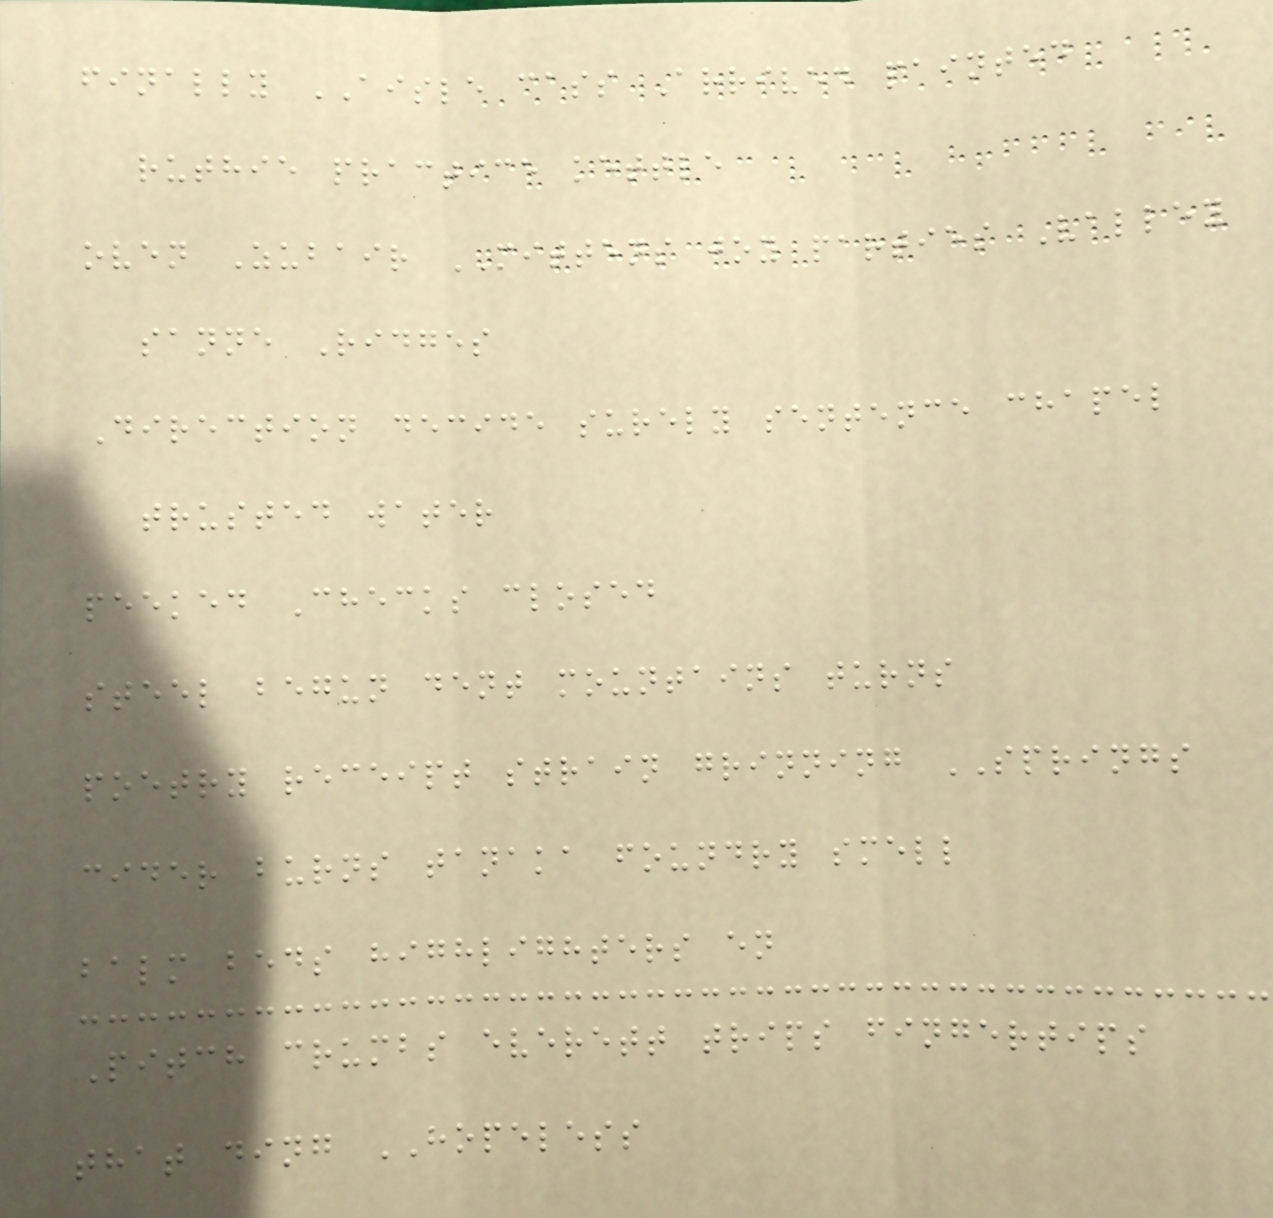finally AISLE cass Arrived painted
ruthie practice kettle
oven Zubair MITTENS joy parties Valley
sanne Ridges
Direction decide surely sentence chapel
trusted water
peeked Checks closed
steel begun dent mountains turns
poetry receipt strain grinning SPRINGS
cider burns tanaka foundry smell
balm beds highlighters en
Pitch crumbs everett trips fingertips
that ding HOPELESS
